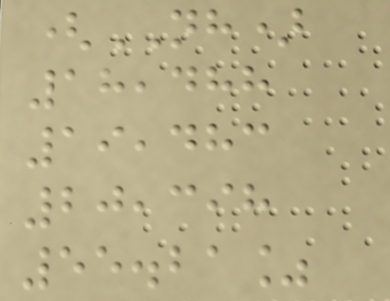(NH)
18,488
19,483
20,398
55.21%
